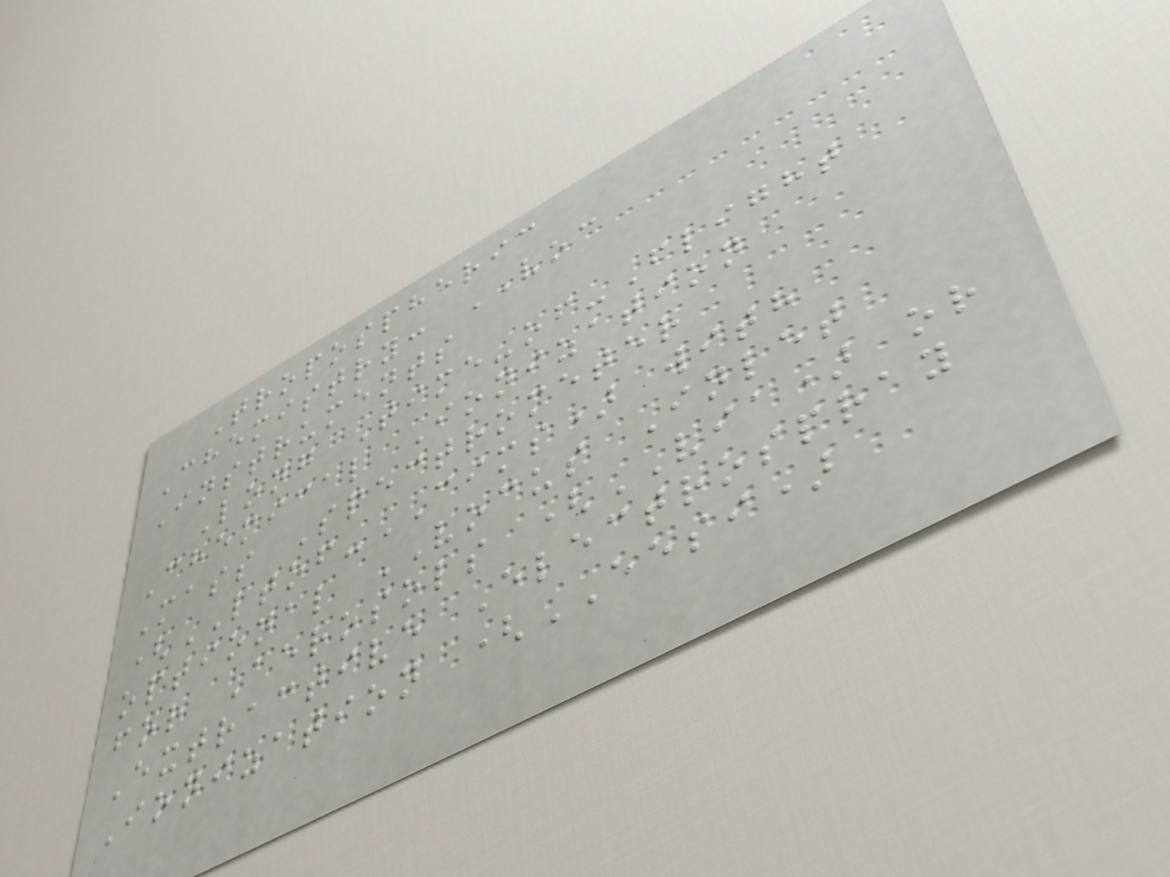Tropospheric
Chemistry: VOC
Instruments
Long Time-of-Flight
Chemical Ionization
Mass Spectrometer
(LTOF-CIMS) with
optional VOCUS Inlet
for Aerosols (VIA) or
Extractive Electrospray
Ionization (EESI)
